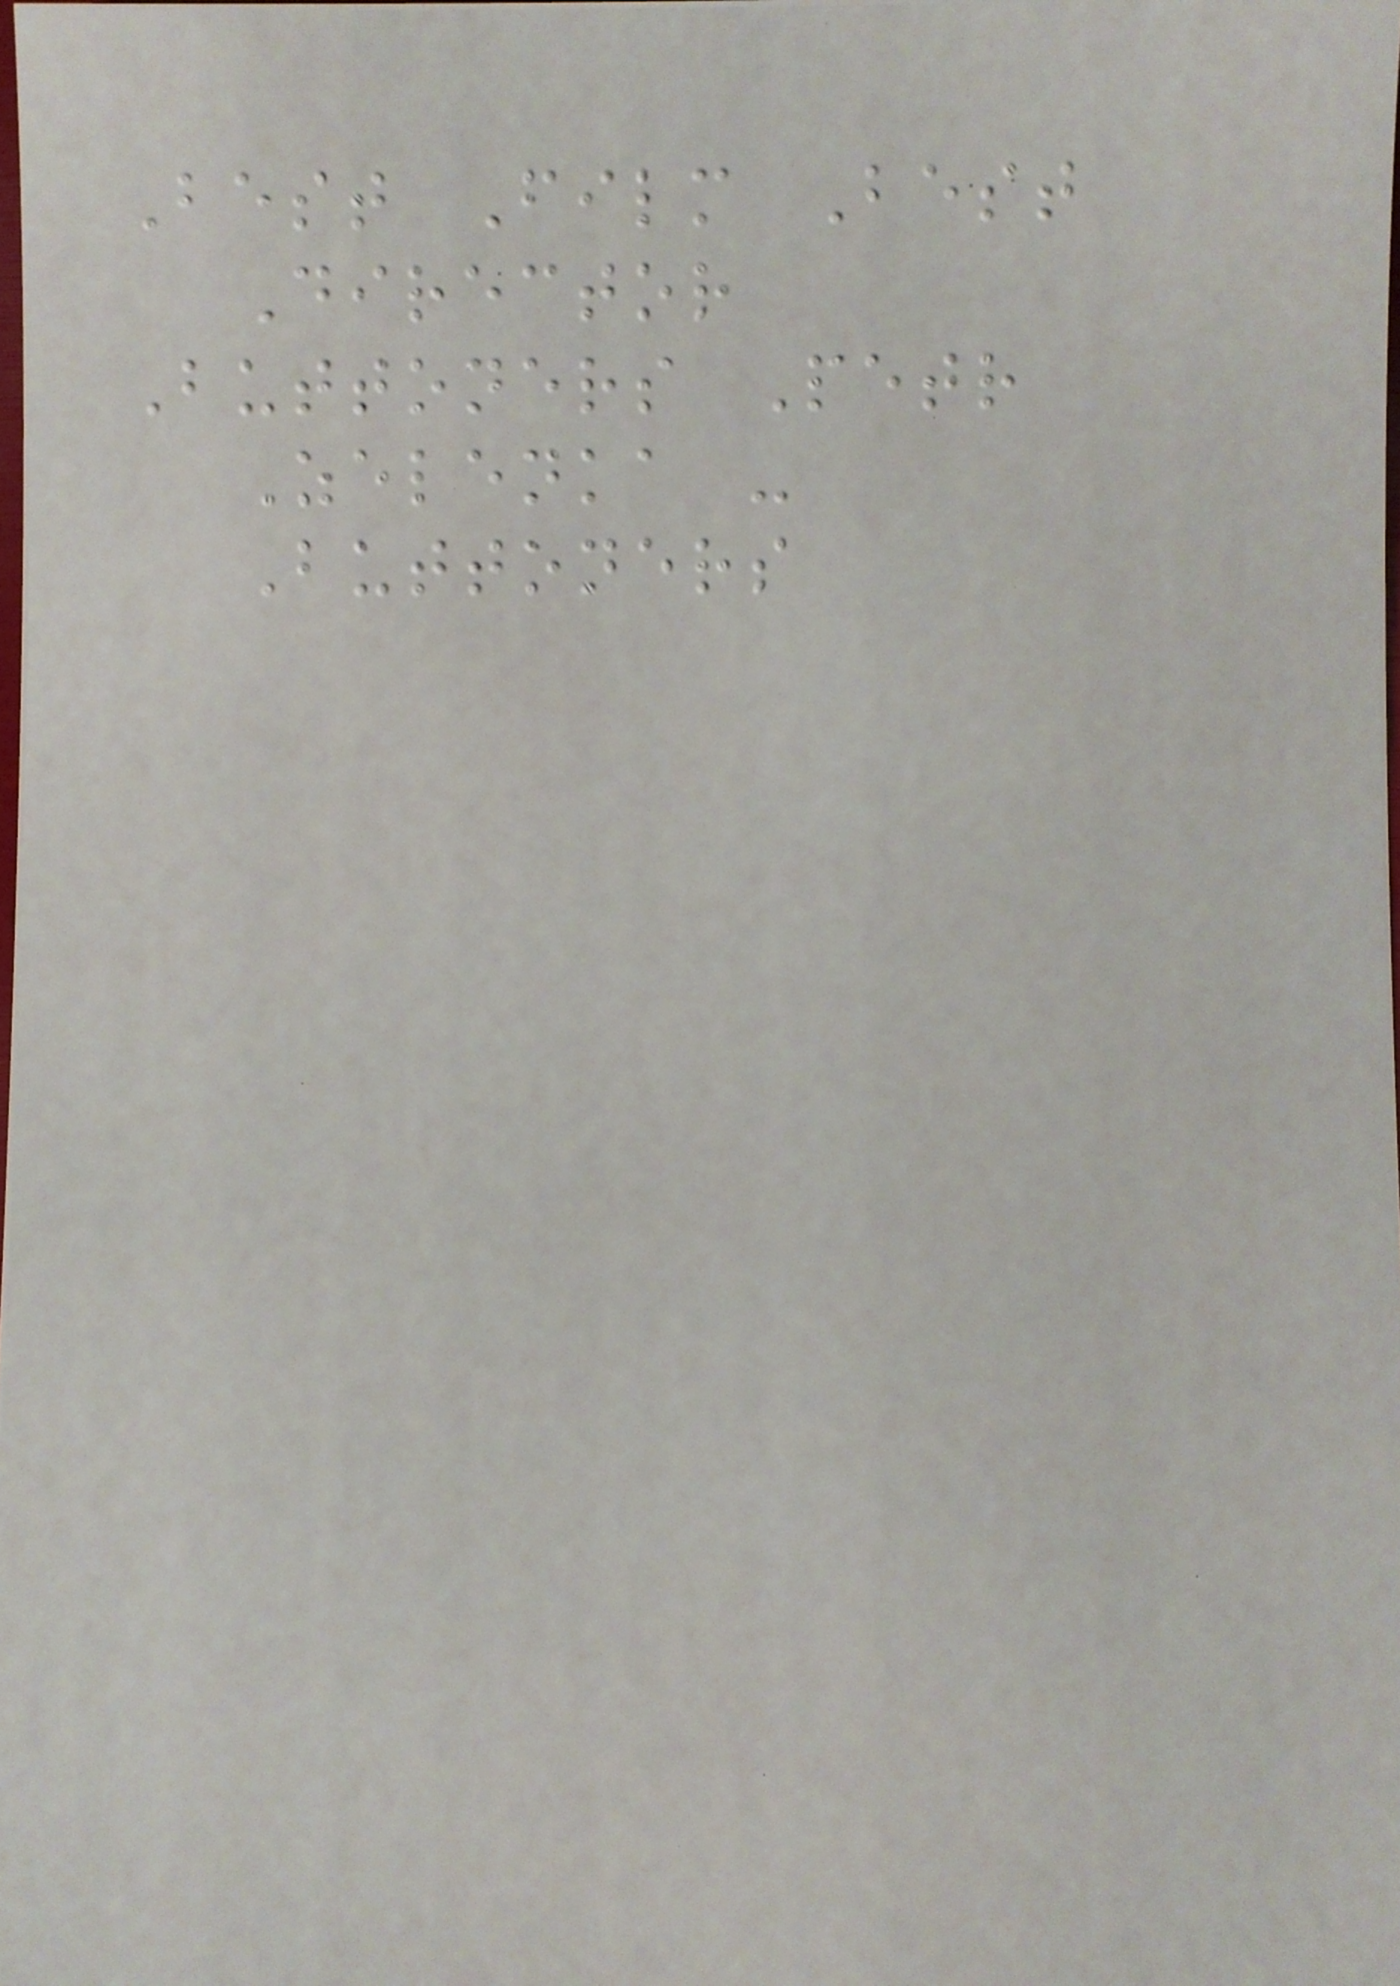Best Film Best
Director
Buttoners Petr
Zelenka -
Buttoners
